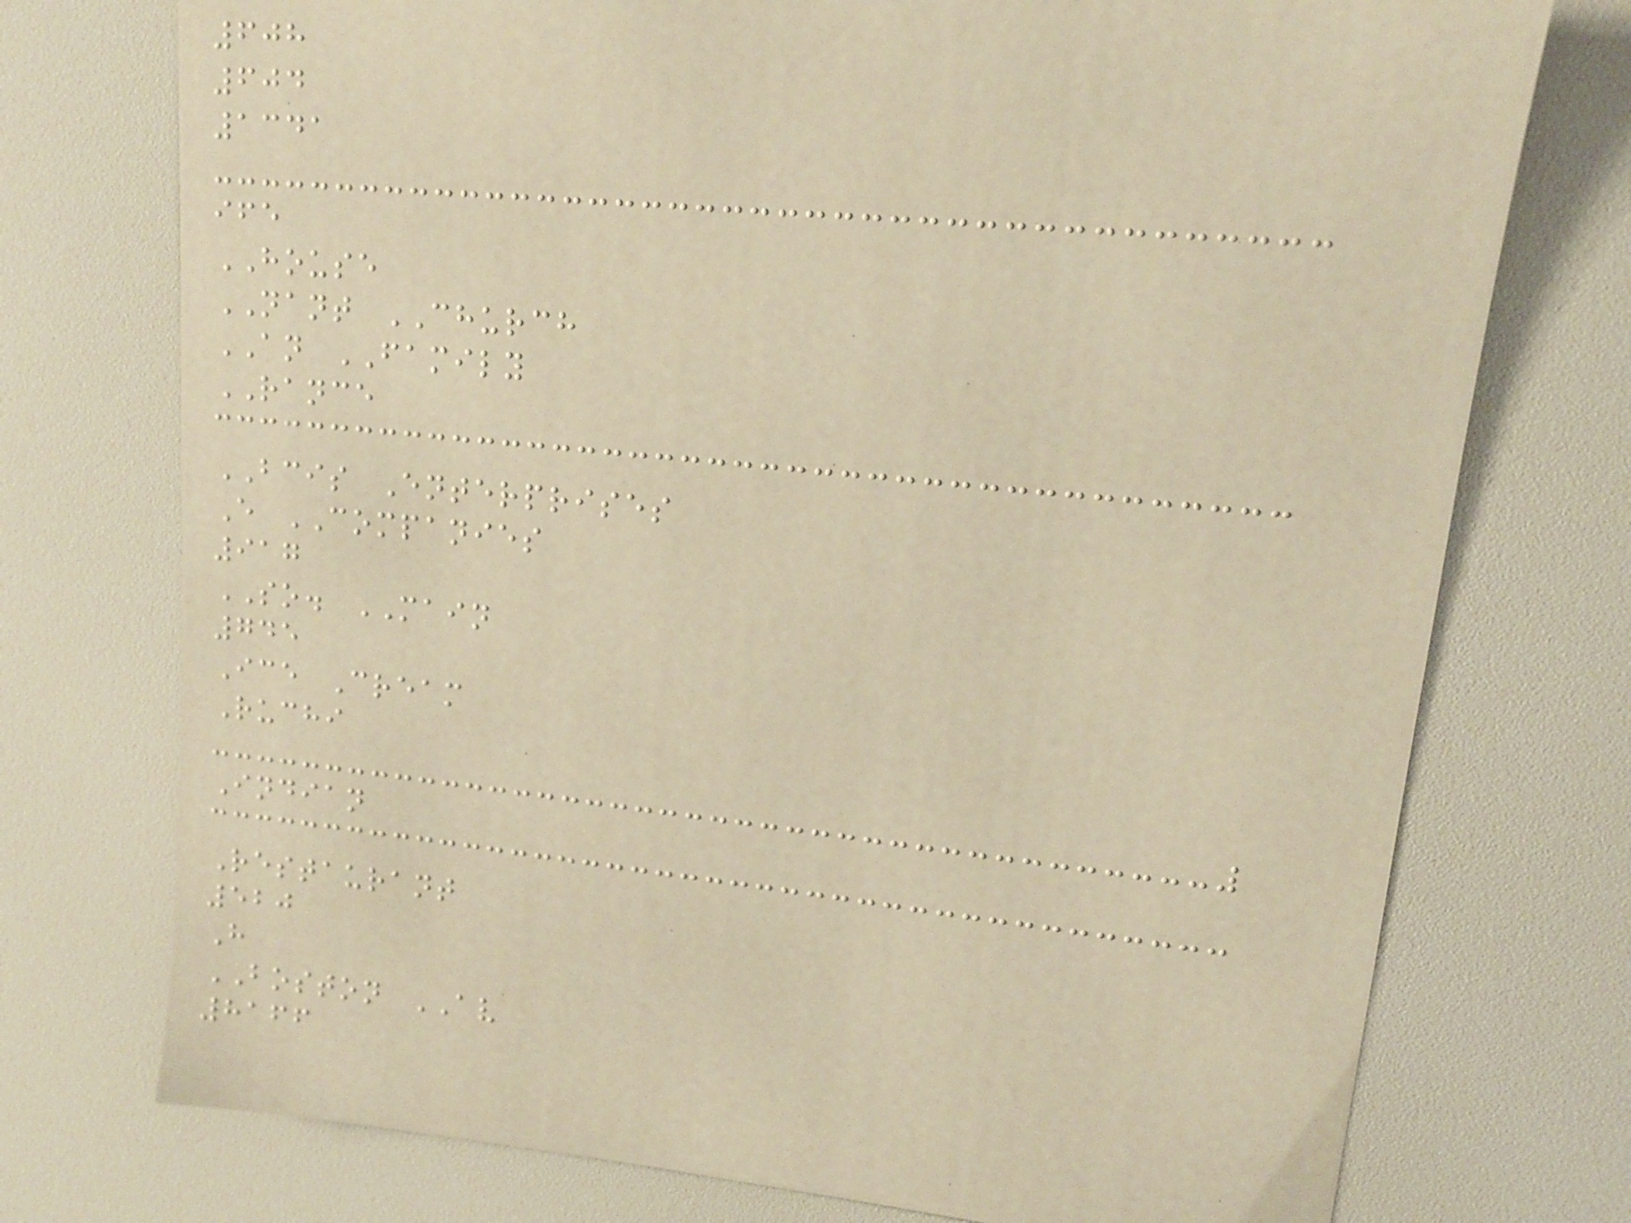608
604
1341
ife
HOUSE
NANT CHURCH
AN FAMILY
RANCE
BCIS Enterprises
E COMPANIES
917
SO. MAIN
745
Ice Cream
Ruchi
Indian
Restaurant
520
H
BOSTON AV
8166
